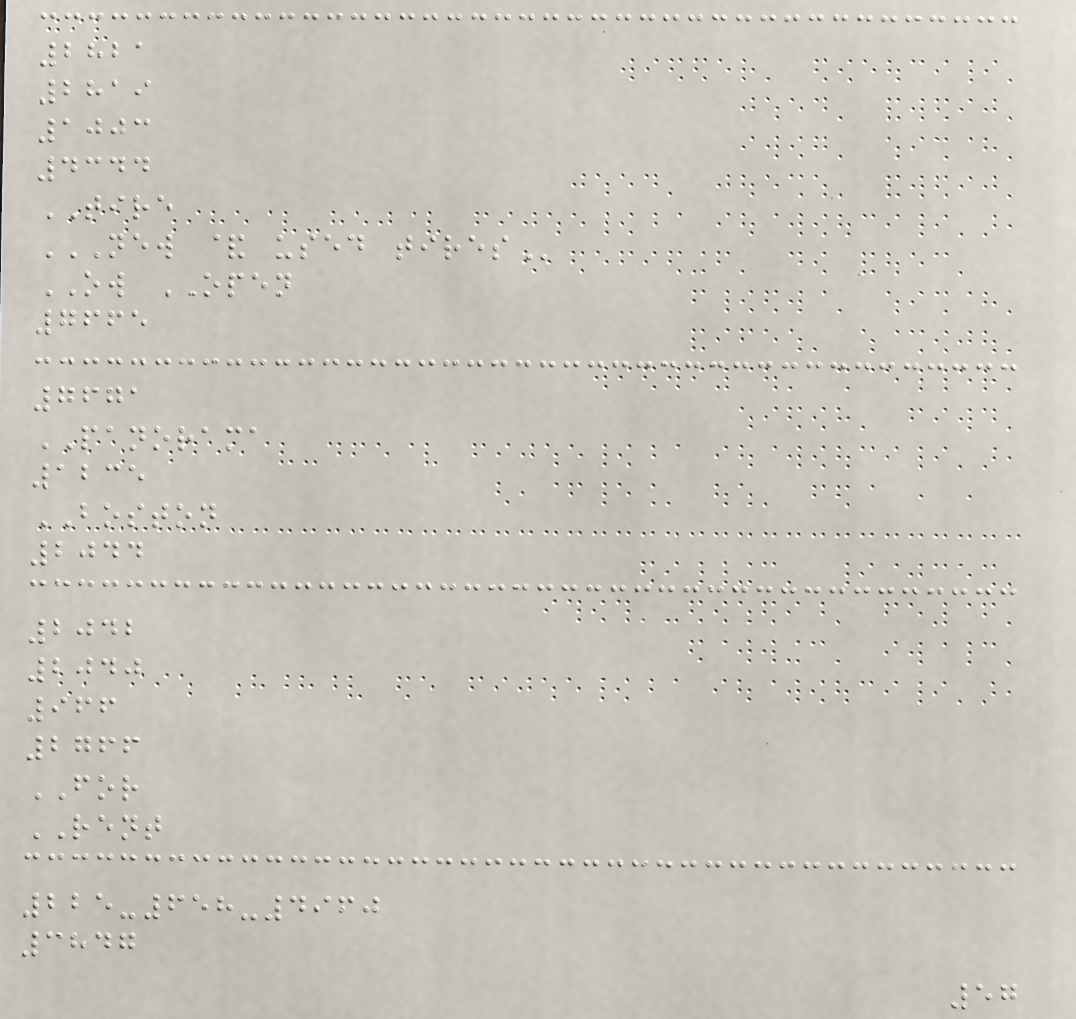2821
2819
1003
4344
TIRE
NEW & USED TIRES
OW OPEN
7665
7671
PANORAMA
1235
BOSTON
2044
2042
2040
966
2766
FOR
RENT
225-658-4960
3847
57
